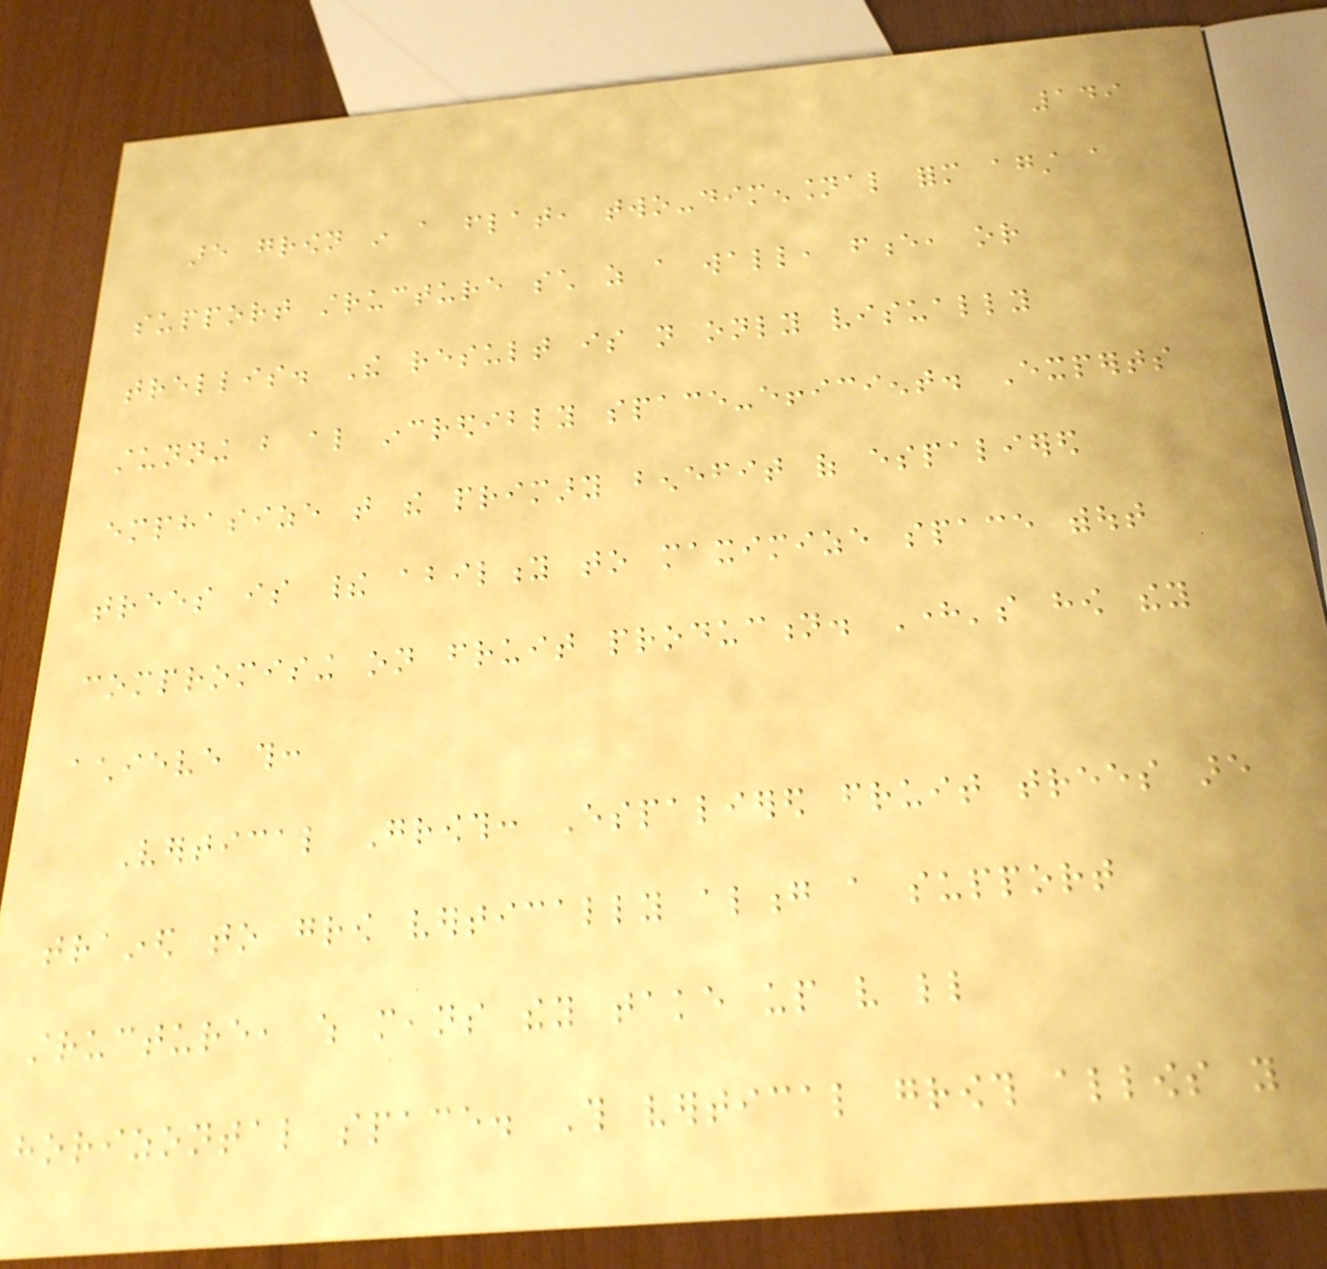149
are grown in a flat, two-dimensional form against a
support structure such as a wall, fence, or
trellis. The result is not only visually
stunning but also incredibly space-efficient. Experts
emphasize that the primary benefit of espaliered
trees is their ability to maximize space without
compromising on fruit production. Here's how they
achieve this:
Vertical Growth: Espaliered fruit trees are
trained to grow vertically along a support
structure, which means they take up very little
horizontal space. This vertical growth allows you
